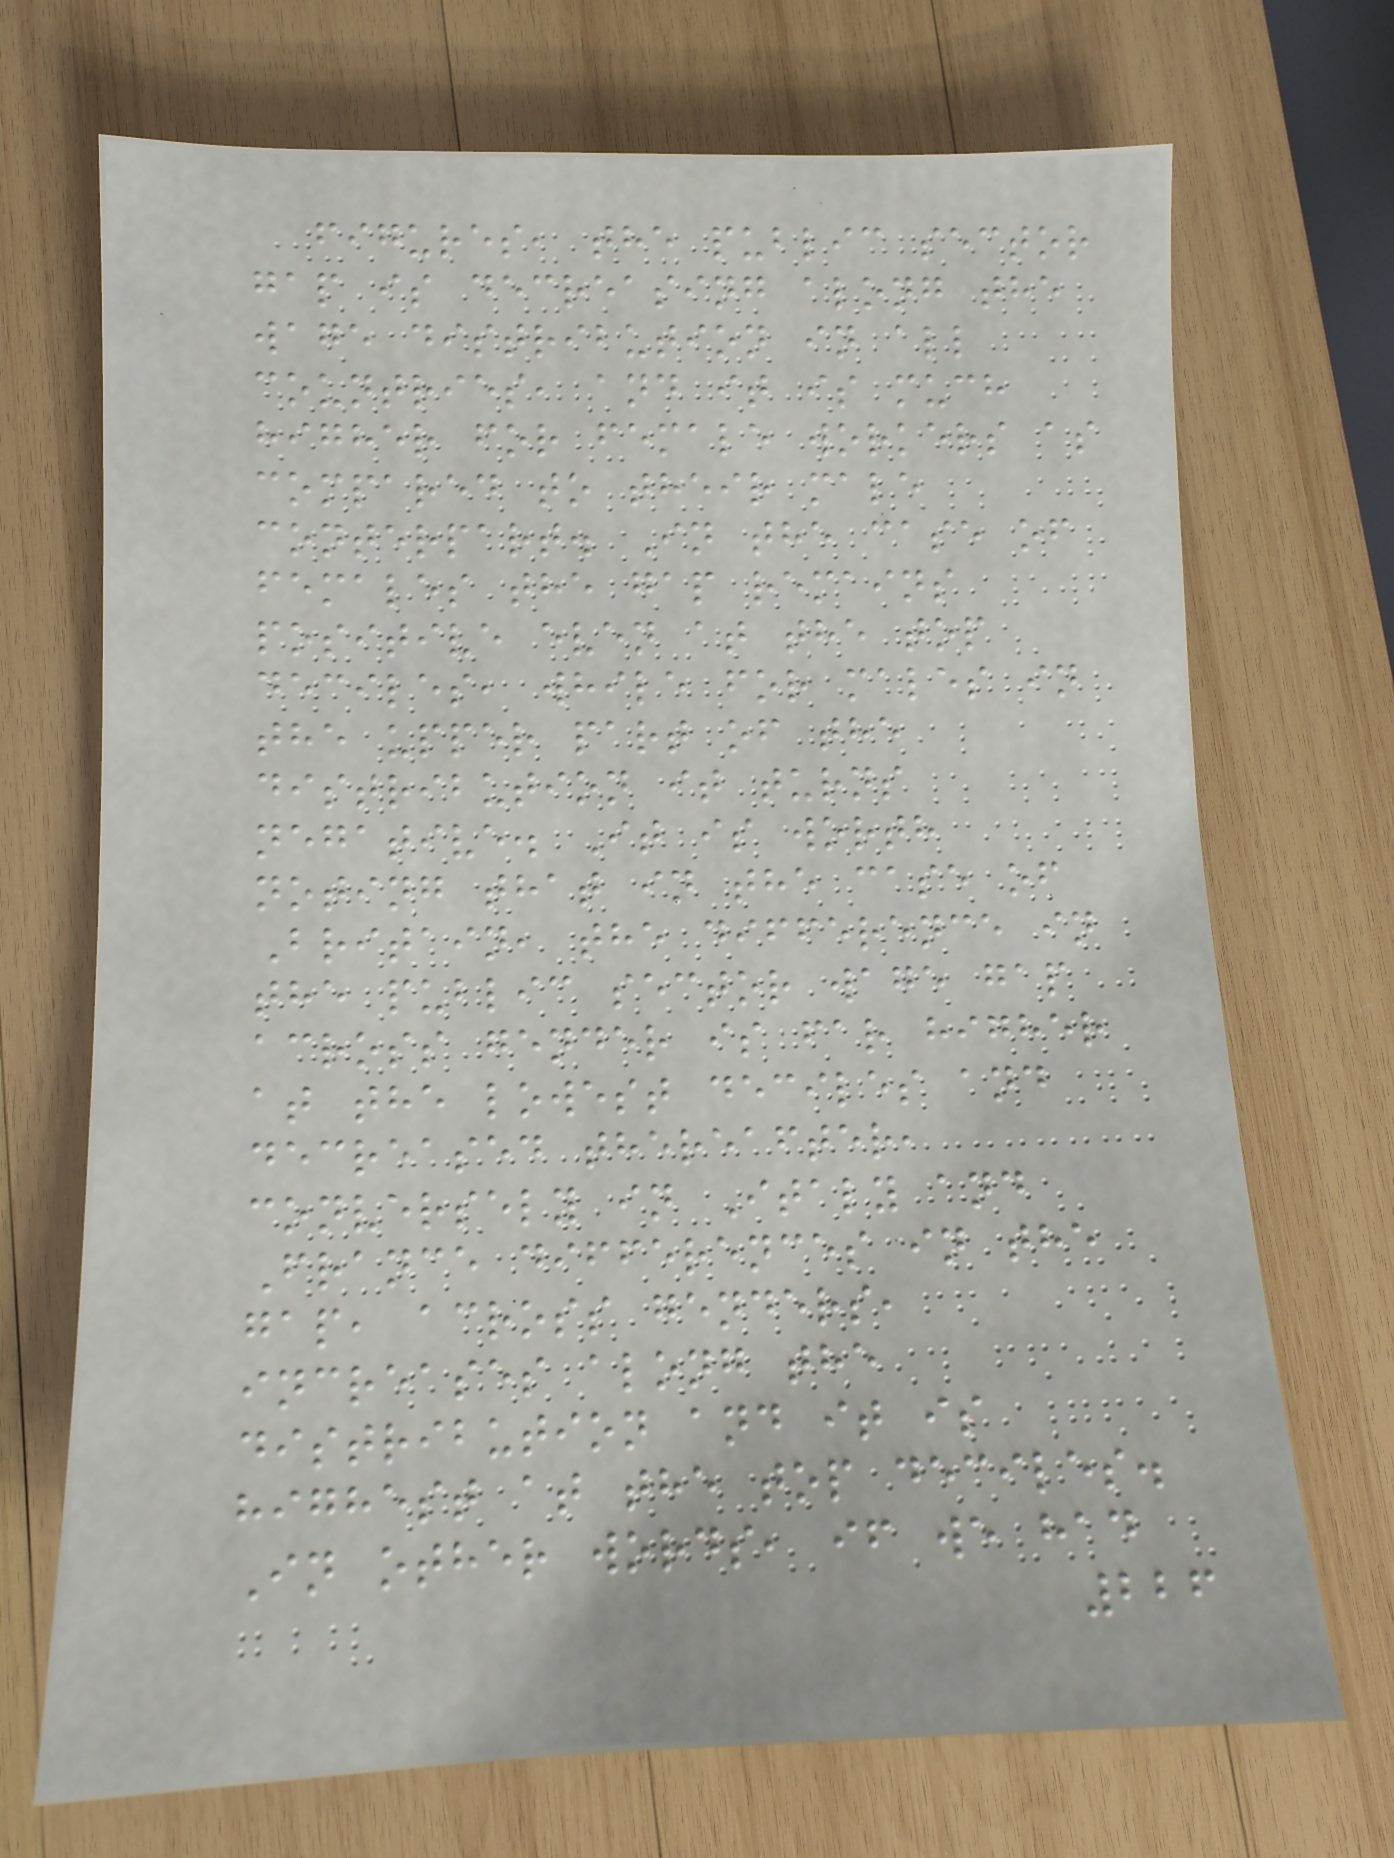figures, the public sector
gap is decreasing along the
wage distribution in all
countries, and it is much
higher for female workers as
compared to their male
conterpart. In the case of
females the gap remains
positive even at the top
deciles, while for males in
the upper part of the
distribution it turns
negative. It is worth
noting that in the case of
Britain, the difference in
the public sector wage gap
across gender is far higher
at the lowest deciles and
decreased thereafter,
conversely in Italy and
France differences in the
gap, across genders,
increases along the
distribution and it is
highest at the top deciles.
In other words, if we had
226
